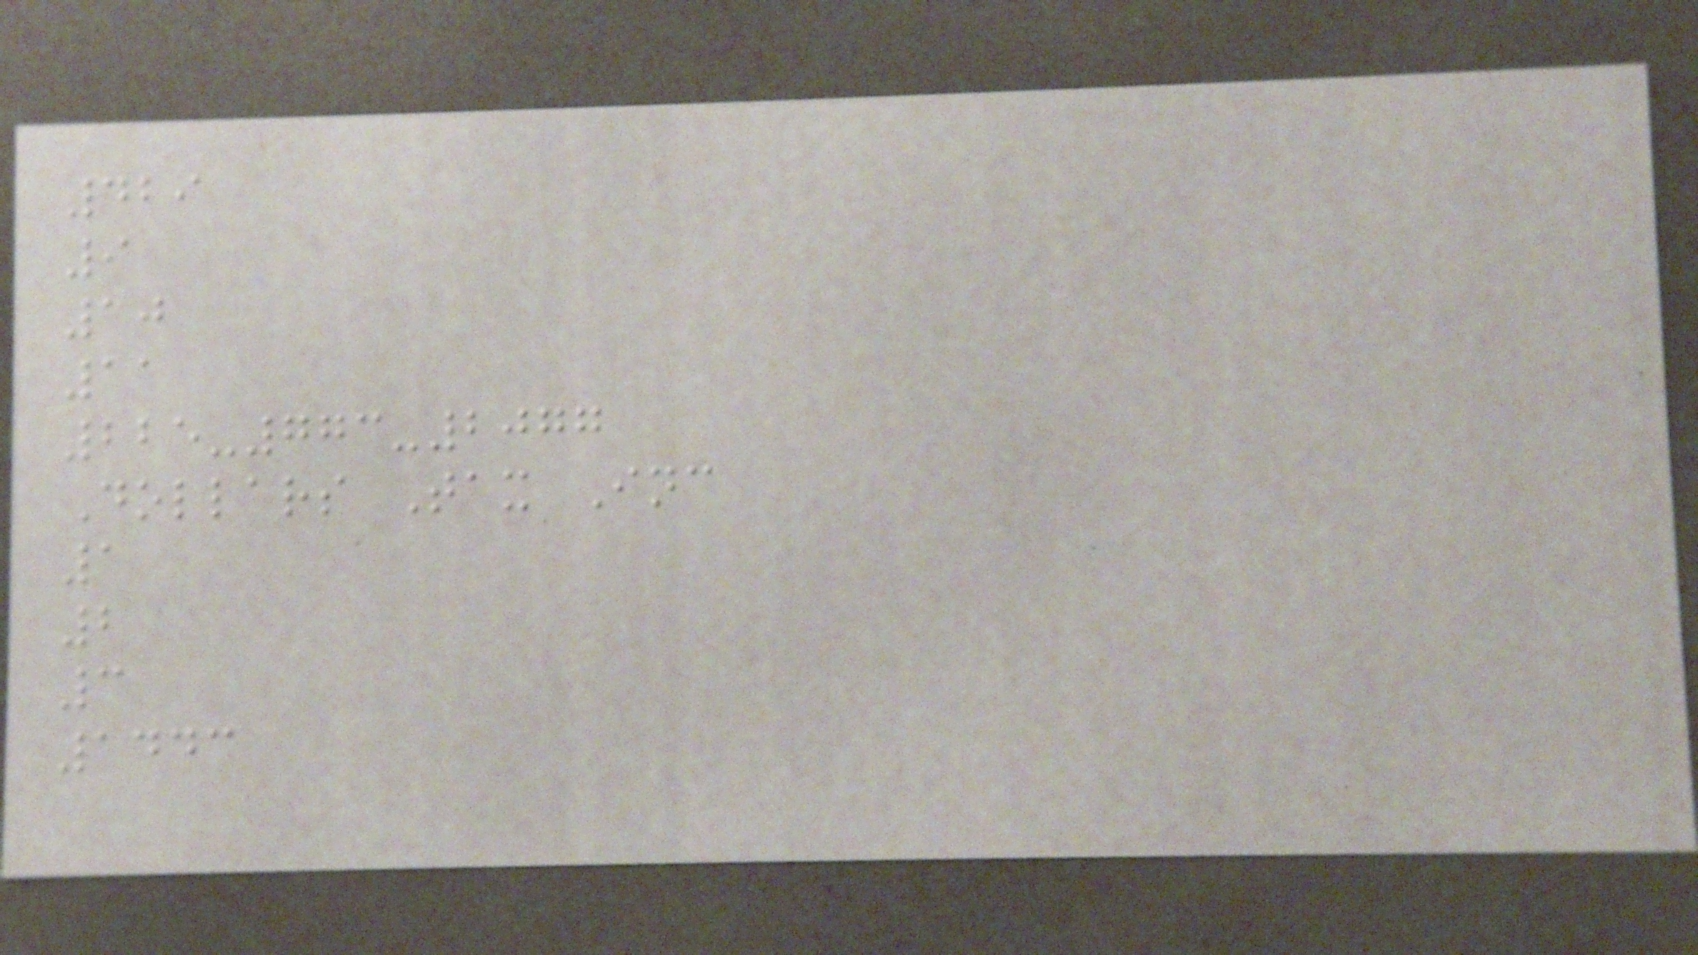429
9
10
11
225-773-2077
Dollars Tax Inc
1
2
3
1443
